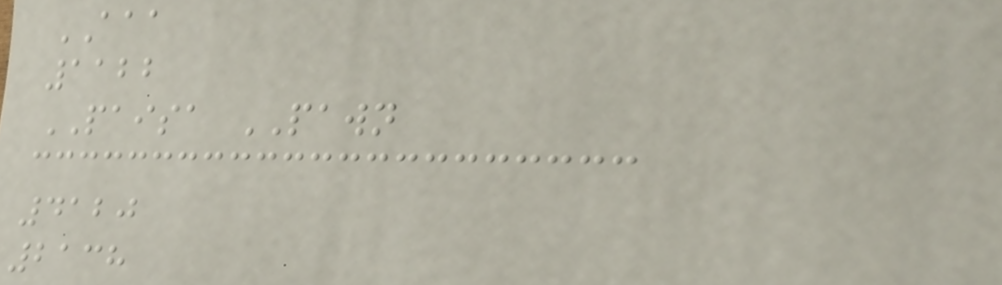AAA
1122
PAISA PAWN
4120
2138
